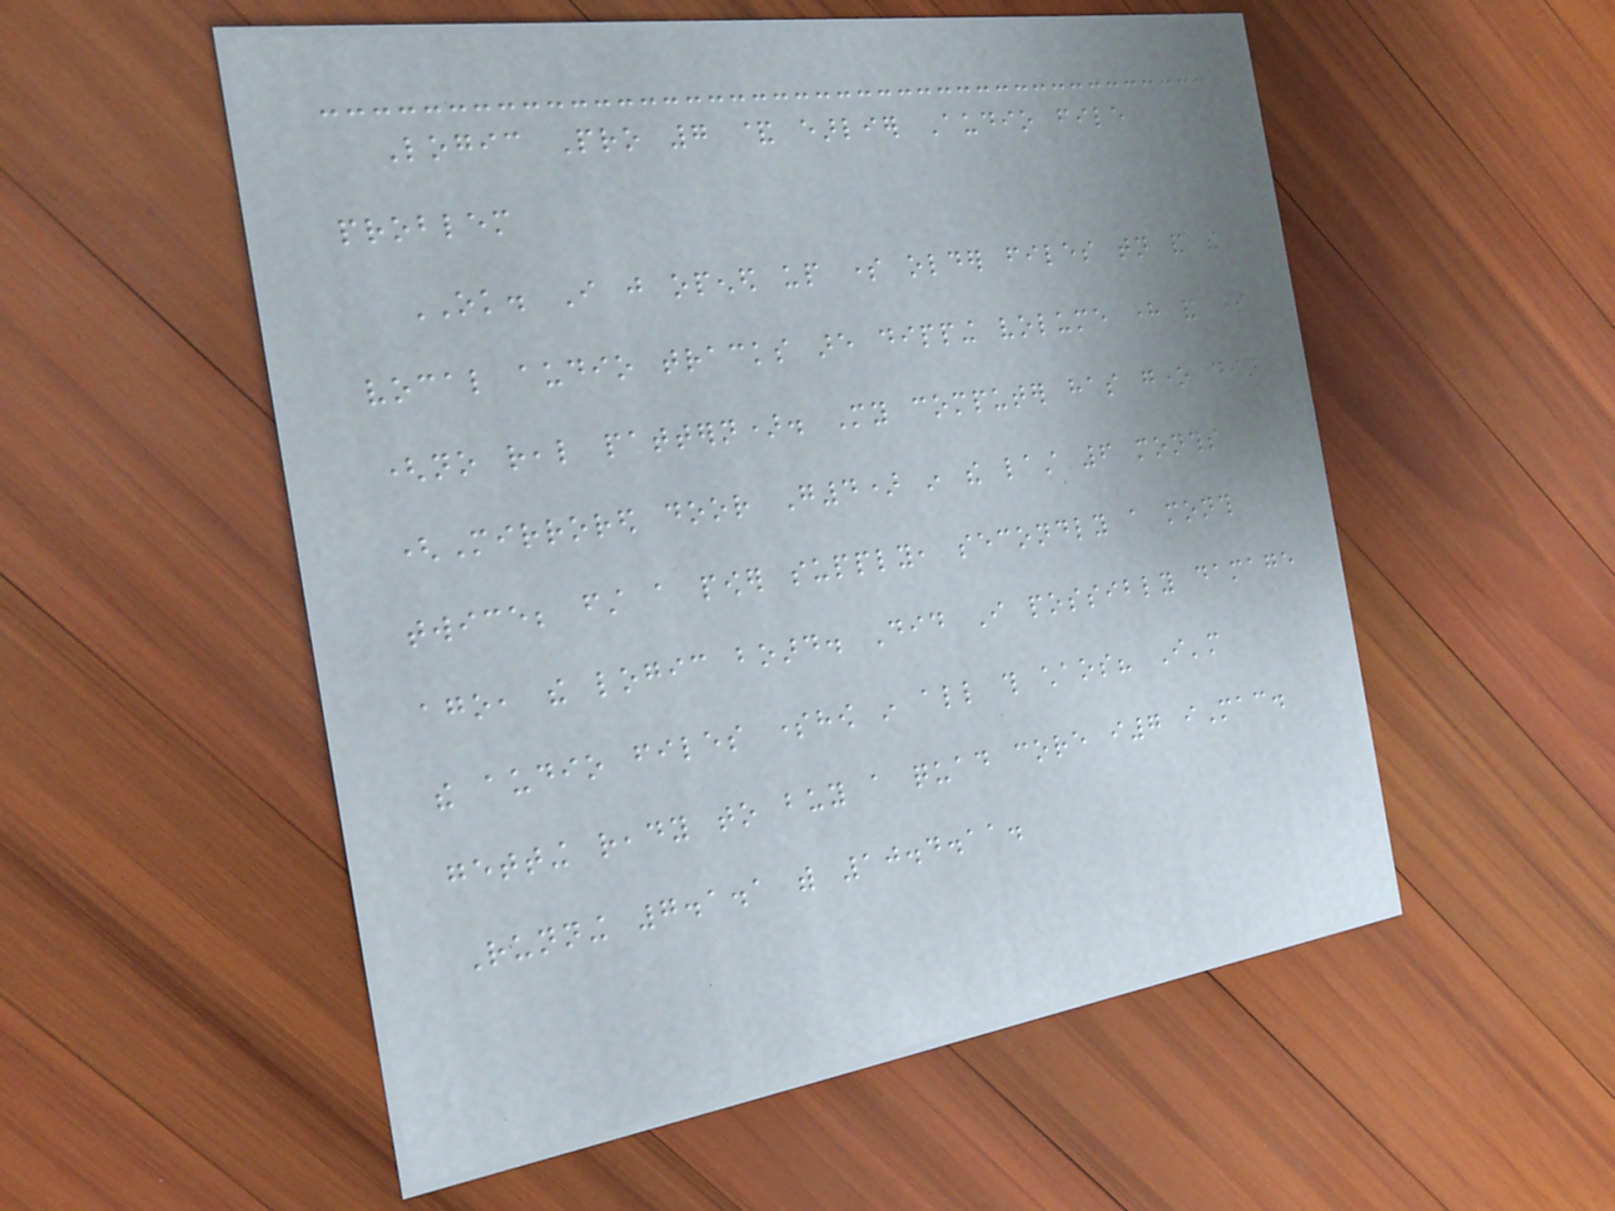Logic Pro 7 & earlier Audio file
problem
OK. I just opened up some older files tonight and the
vocal audio tracks are dipping volume here and there
(no real pattern). My computer has gone down
(Mirrored door G4) in the last 6 months
twice; first a power supply, secondly a month
ago, the logic board. Did I possibly damage
the audio files somehow in all this chaos? I'm
getting ready to buy a quad core i7 iMac.
Running 7.1.1 with 10.4.11.
